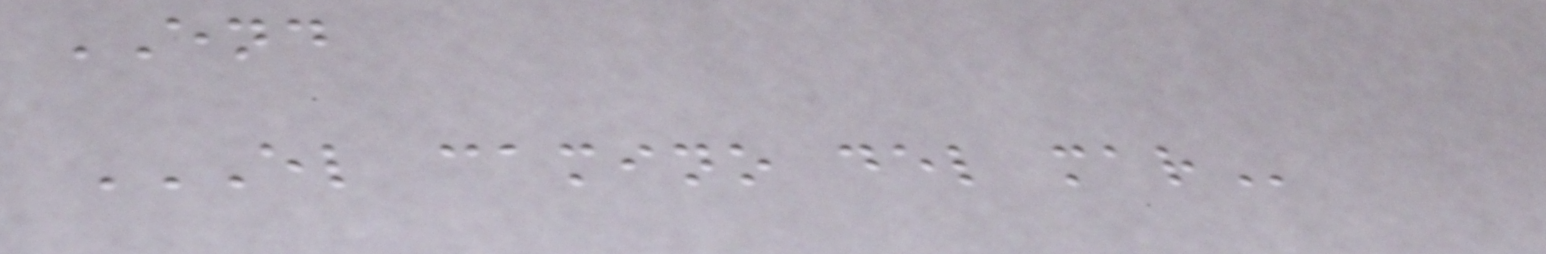END
EL CAMINO DEL MAR
